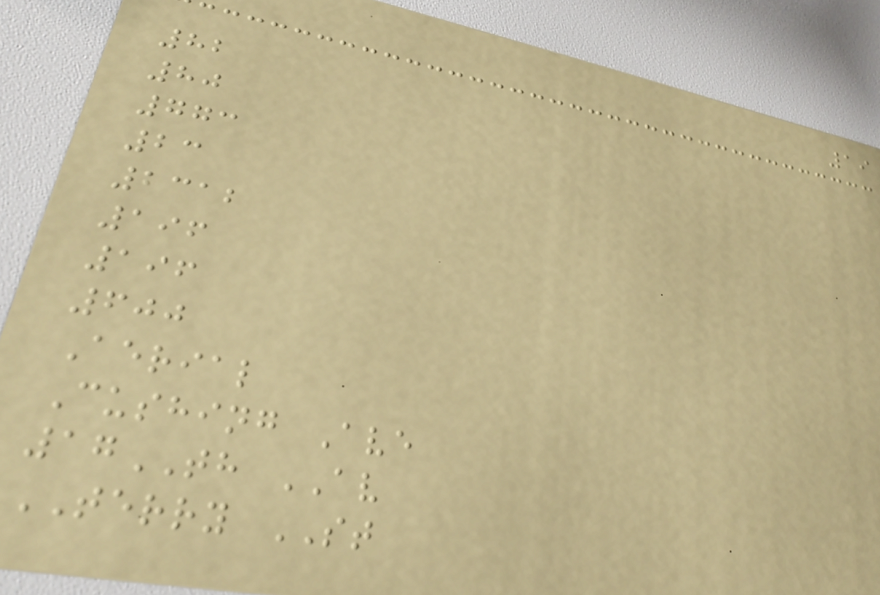19
82
80
773
23
2312
196
196
600
Aerial
Cushing Ave
17TH AV
TERRY ST
